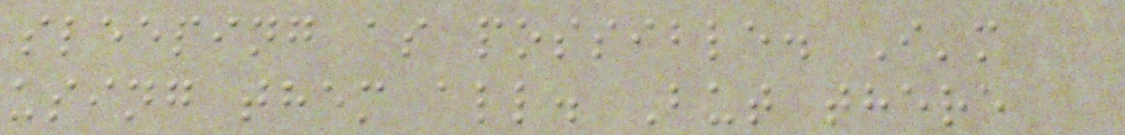sleeping as possible. I'm
using them all. But there
